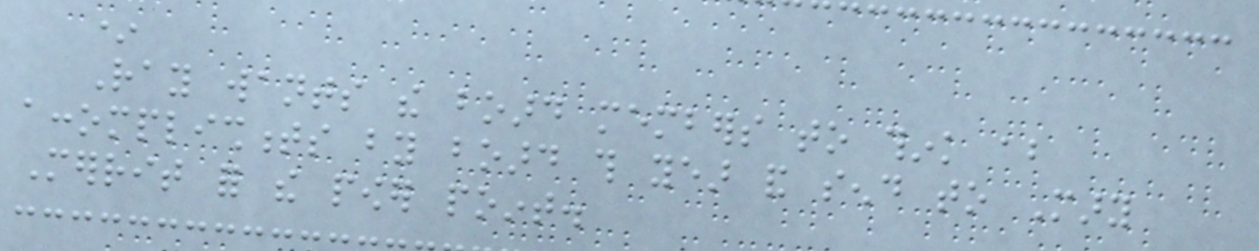*
Ray wants the board members to think about
accomplishments by board this year and send to Mary
Merrit for the power point.
